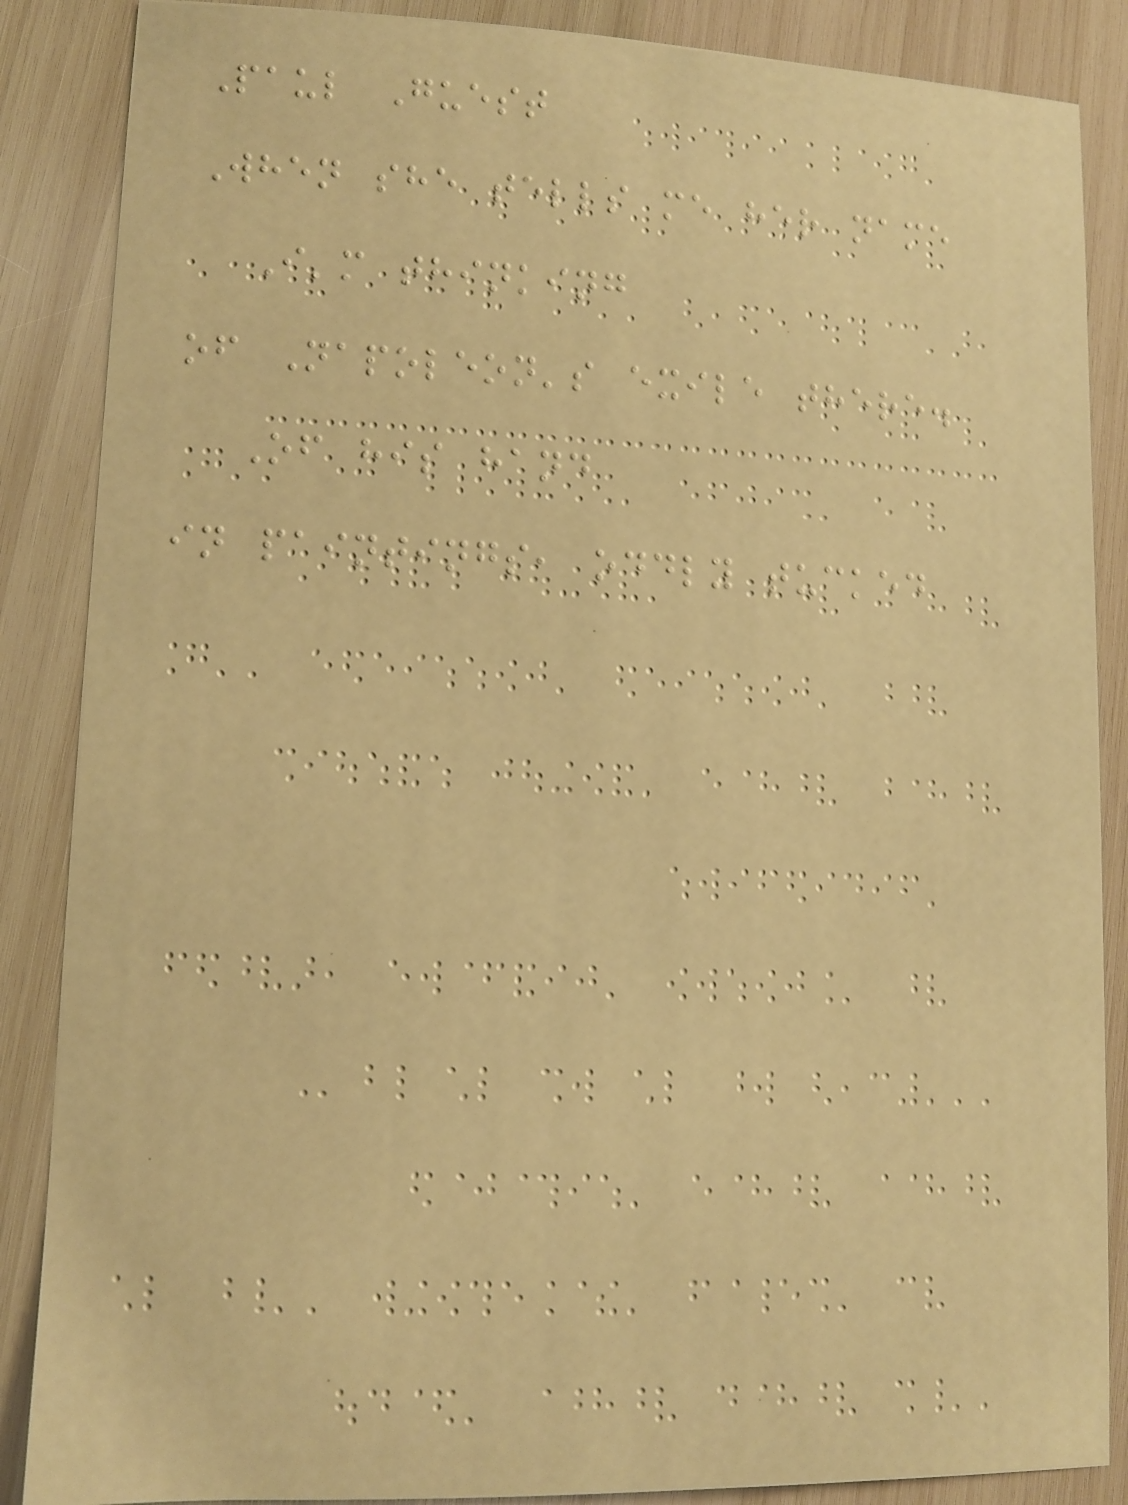Paul Guest
When she tells me her name
I'm thinking
of Napoleon's exile there.
Of his hand
in paintings, oddly tucked
